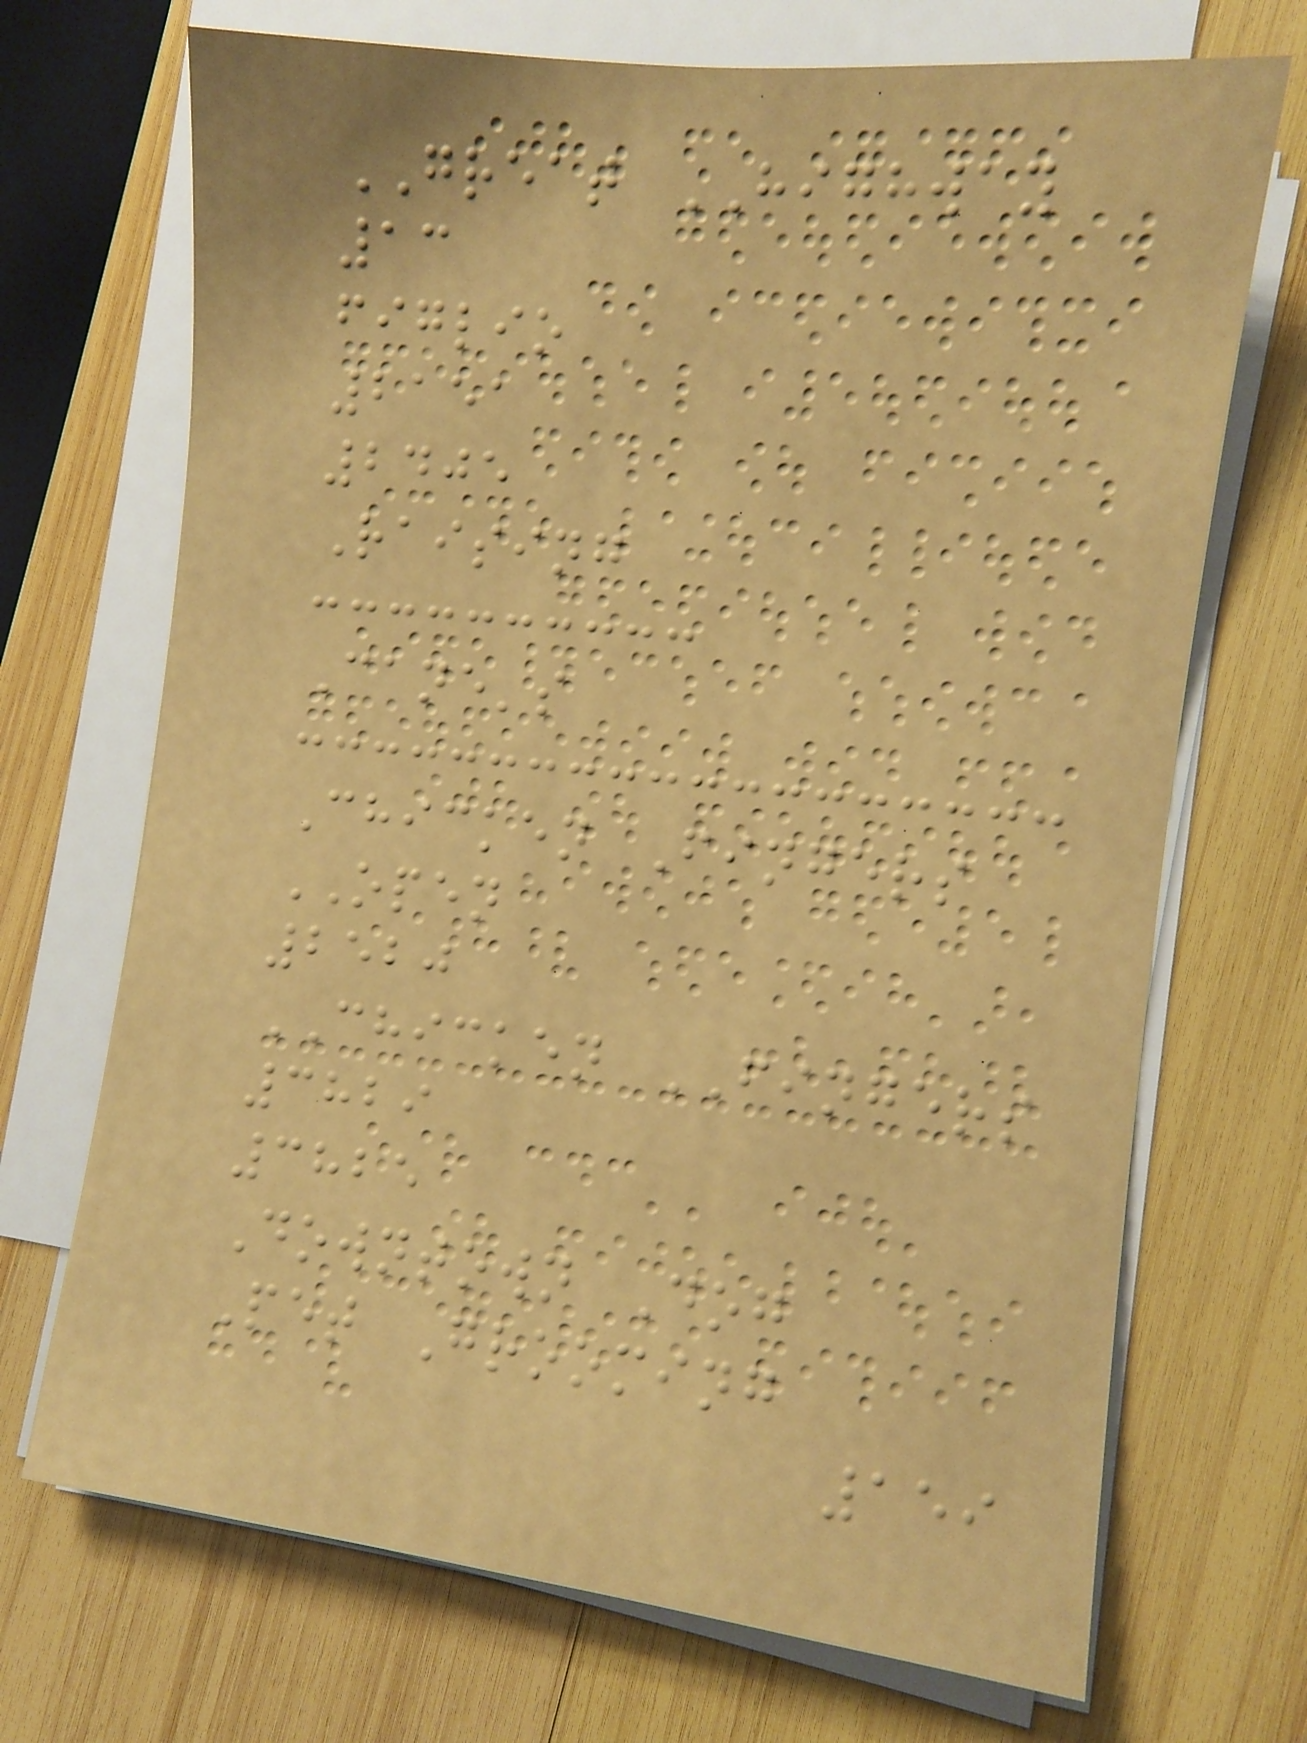GREAT HIGHWAY
13
figlio
2151
2405
Raising
Cane's
Chicken Fingers
OPEN
2520
CHICKEN FINGERS
3829
3825
Downtown Dog
Pet Grooming
159
